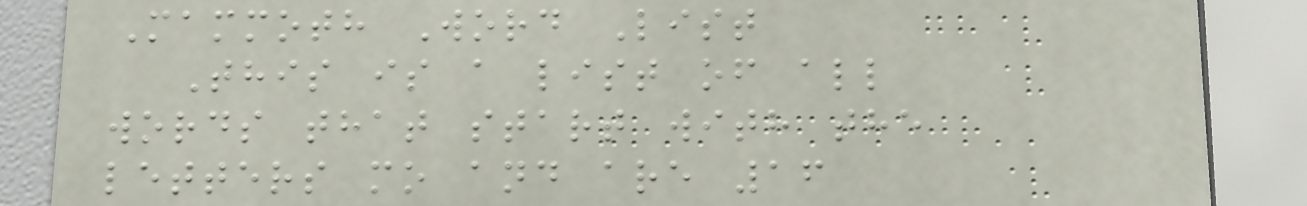Mammoth Word List
This is a list of all
words that start with the
letters mo and are 16
